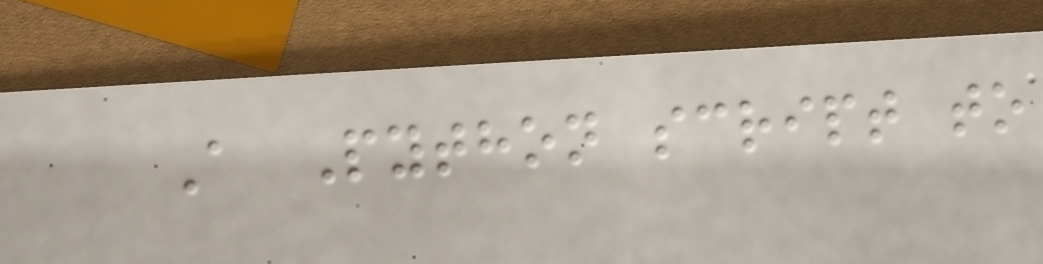A Python script to
